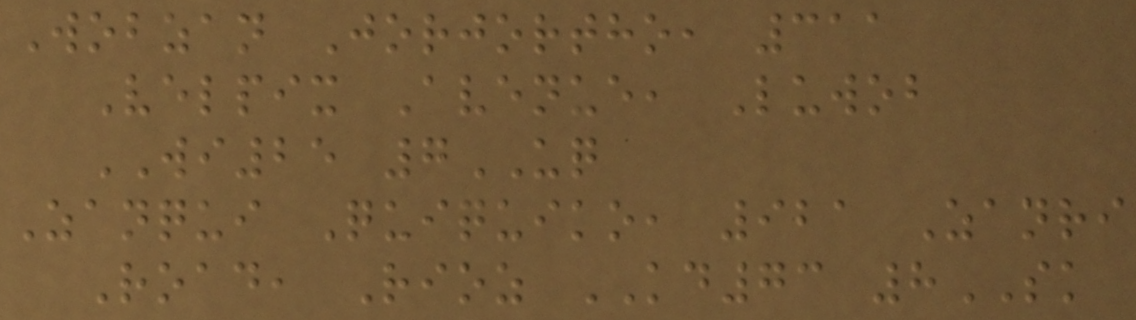Wobzan Jorjortho, 311
Velpix Avenue, Luwob
WI25 7UQ
Zanqui Quiquiko, 921 Zanri
Road, Rioz KD73 8SK
